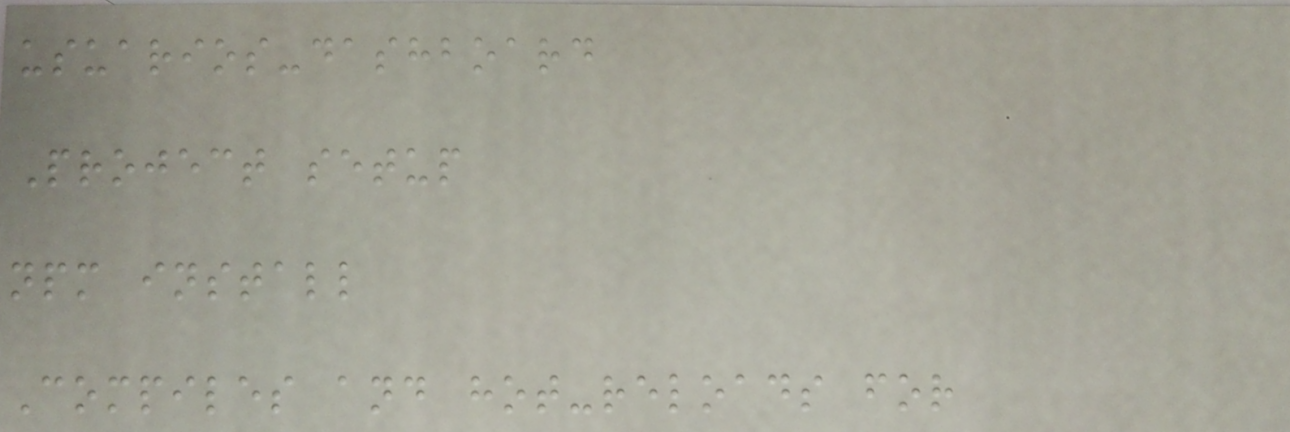usuarios-dashboard
Project setup
npm install
Compiles and hot-reloads for
